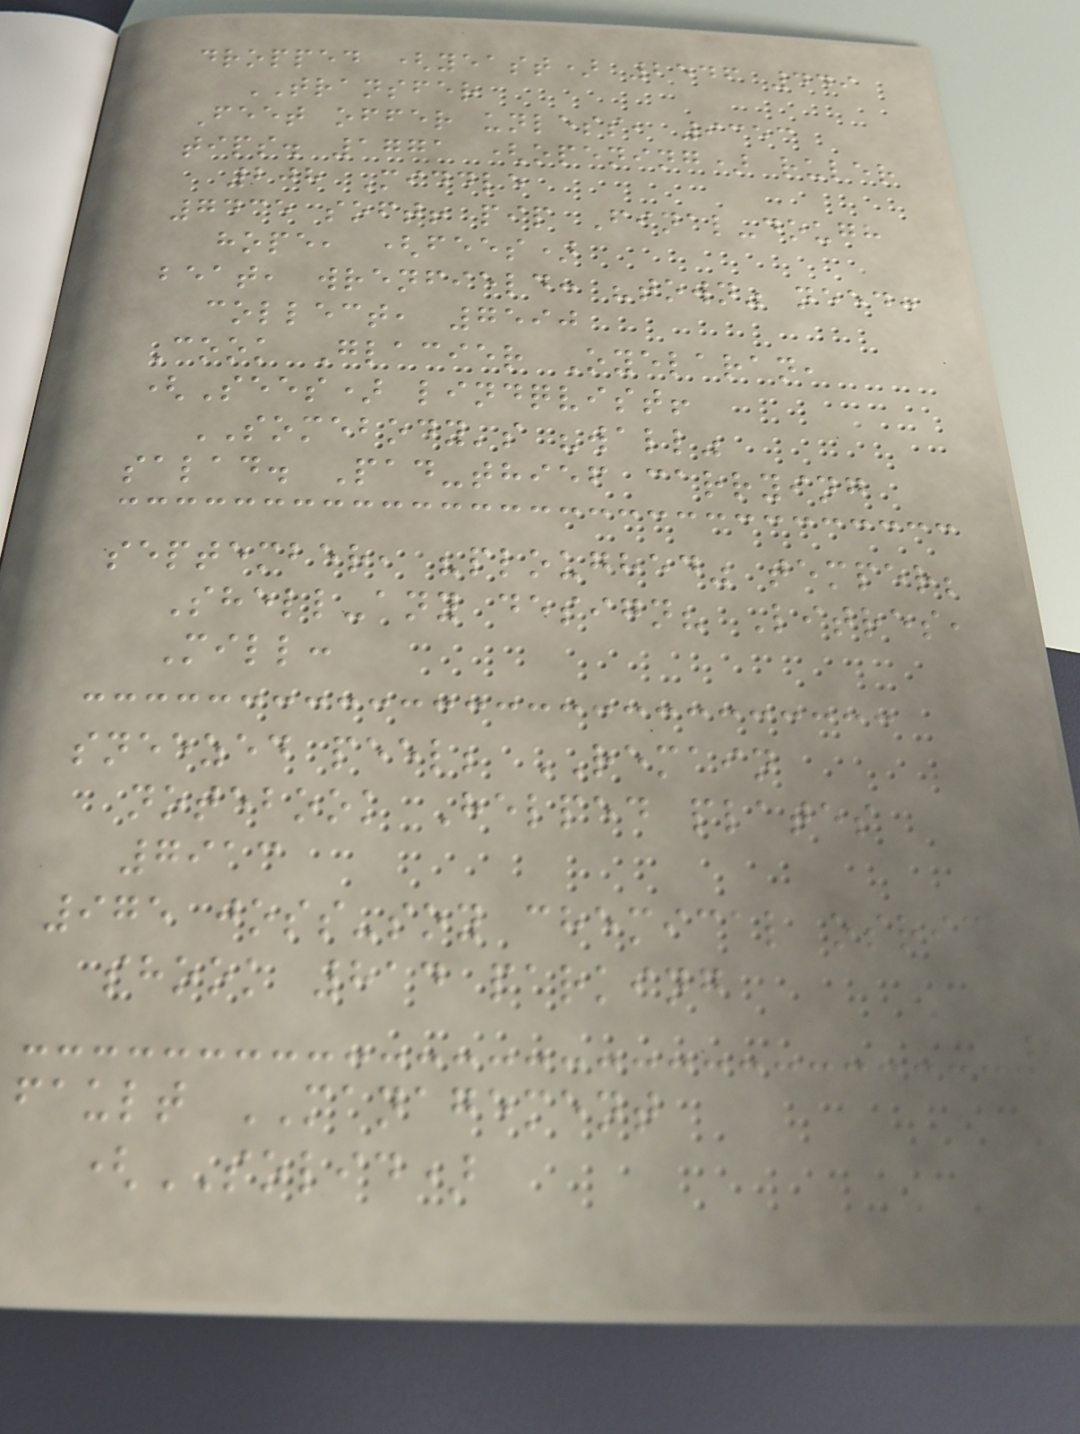dropped (yeast) 2546 449
TRANSFER
Feet offer unless, 9353
tips. 1771 (opening) ruler
208 Middle
7435 soft! pip Final-dough
hope, (fees)
beat, wrenfield: "town" need:
collect, 7590
Cook Glacier Oyelaran,
(Sees) lindqvist!
SOMEBODY's "wall"
salad. Pad-thief carrying
september, "ploughed" temper;
Shell-any design? Litres,
Mill:
sneezed peel; REMAIN
notebook Helped plates
7913
975 joss-soy chemical osric
shook 814 parking
fault MANAGEMENT
(SOLID)
